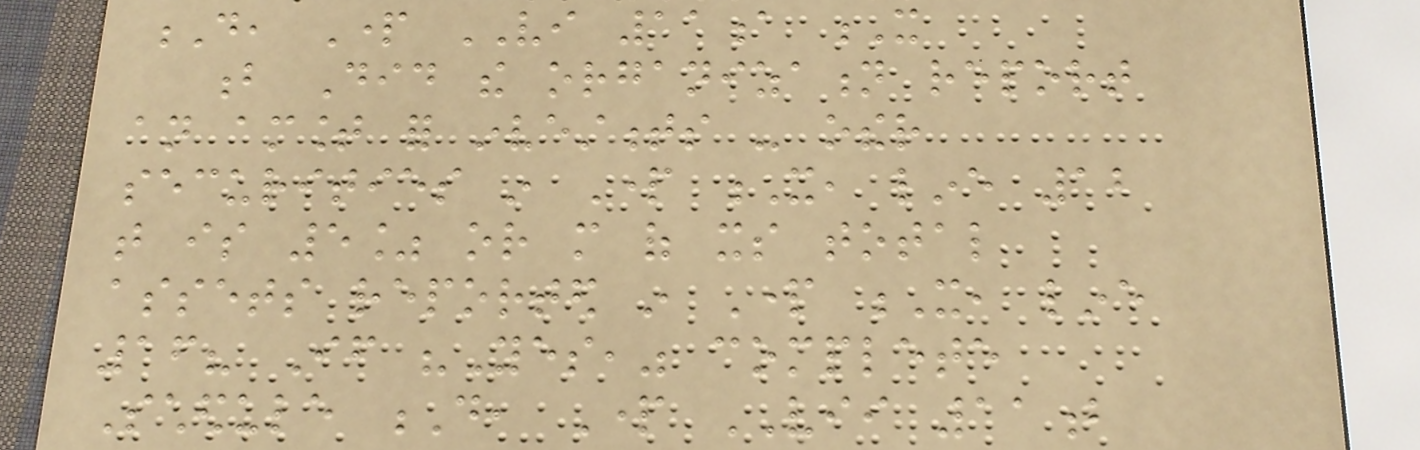D, Part VI 11a X
b Did the organization report
an amount for investments - other
securities in Part X, line 12
that is 5% or more of its total
assets reported in Part X, line
16? If "Yes," complete
Schedule D, Part VII 11b
